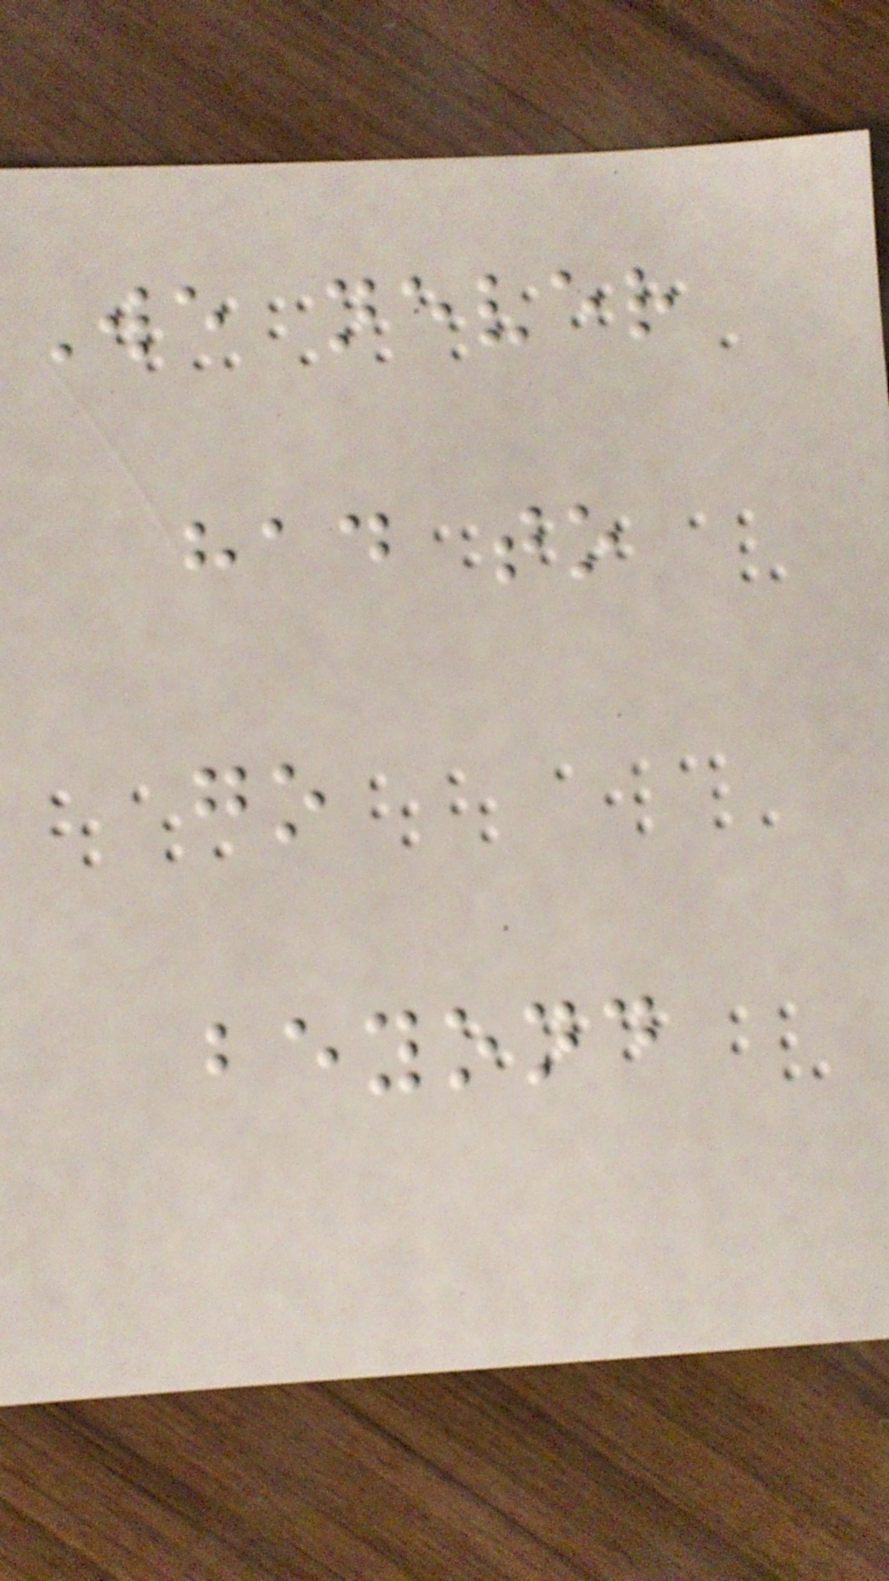We never
had to
go
beyond
